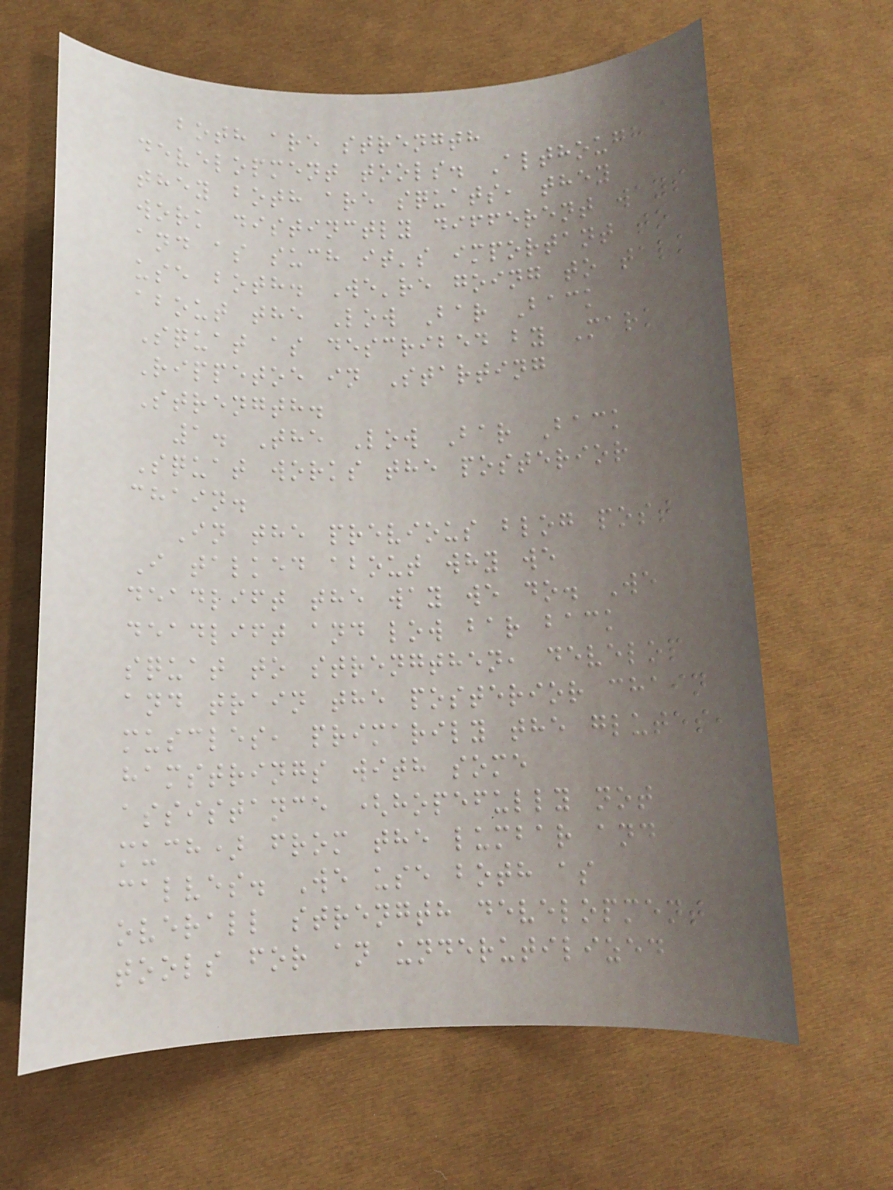both are strength
development tools. Although
they both are squats, they
work distinctly different ways
and as such it's important to
use both. We're going to talk
about the Low Bar Back
Squat as described by Mark
Rippetoe in Starting
Strength.
1. The Low Bar Back
Squat works the posterior
chain.
In the previous blog post
I talked about why we
deadlift the way we do. We
deadlift and low bar back
squat to strengthen, develop
and train the posterior chain
muscles, primarily the glutes,
hamstrings with some
assistance (hopefully not
much) from the lumbar and
calves. We use both as
overall strength development
tools for an underutilized
